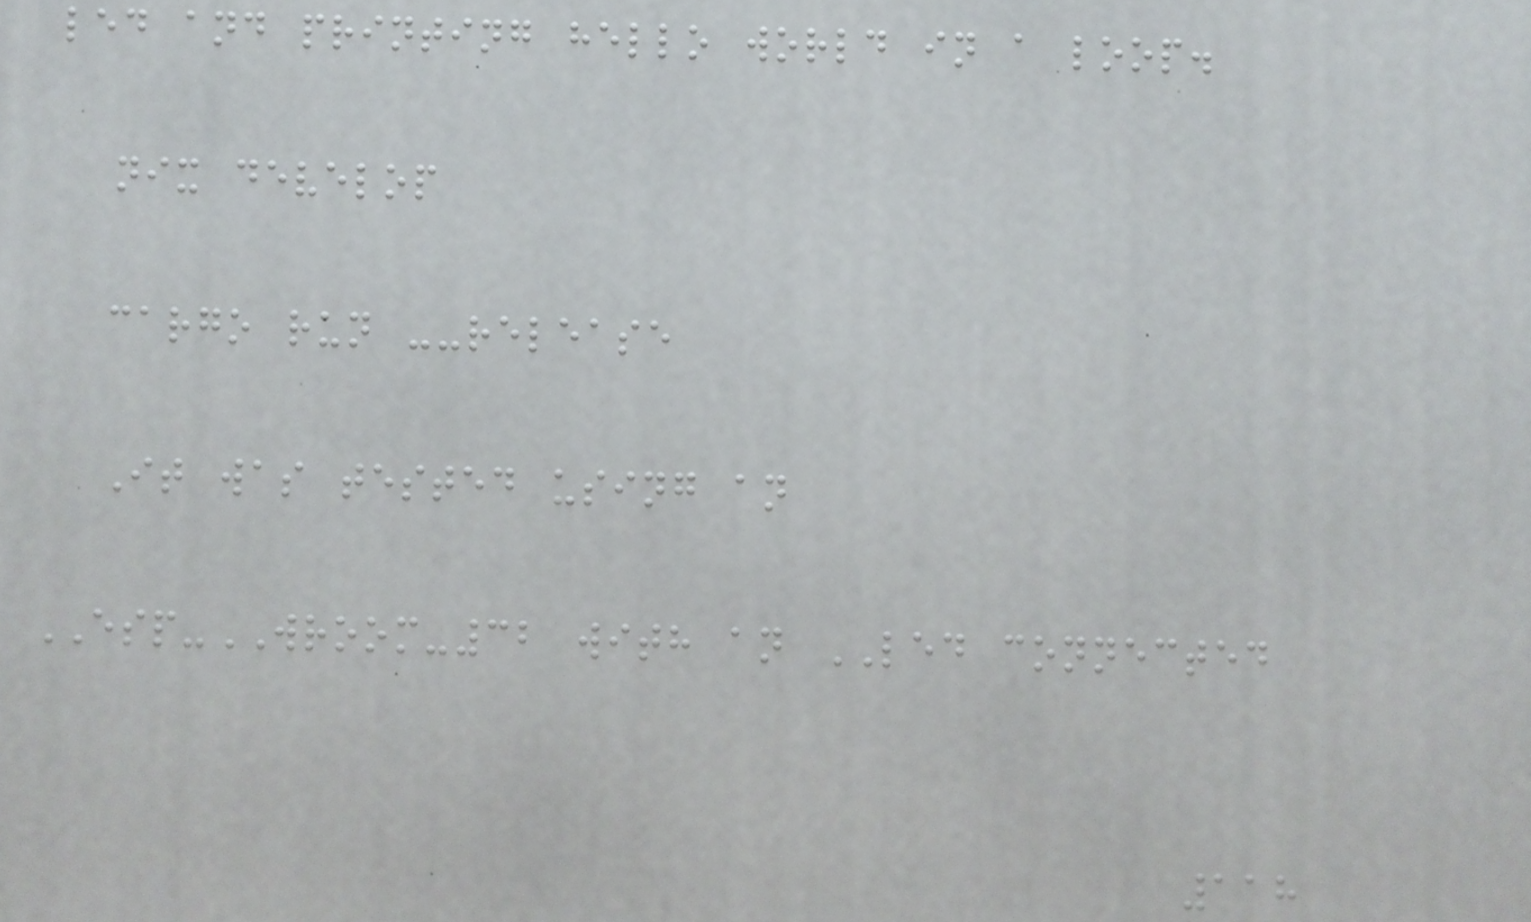led and printing hello world in a loop.
nix develop
cargo run --release
It was tested using an
ESP-WROOM-32 with an LED connected
118
